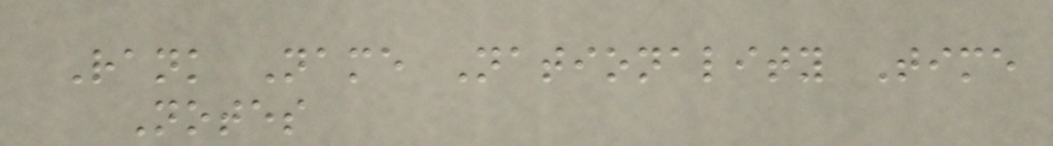Rank Name Nationality Time
Notes
